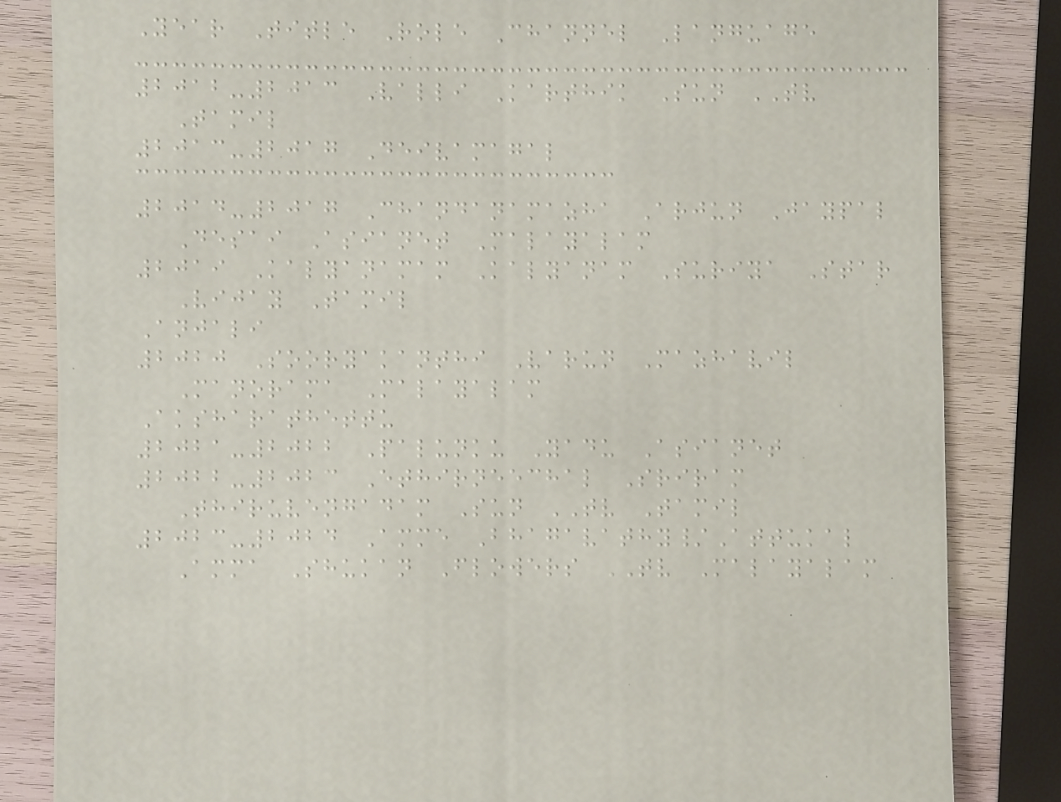Year Title Role Channel Language
2012-2013 Valli Karthik Sun TV
Tamil
2013-2017 Deivamagal
2014-2017 Chandanamazha Arjun Jaypal
Desai Asianet Malayalam
2019 Kalyanamam Kalyanam Suriya Star
Vijay Tamil
Anjali
2020 Sooryakanthi Varun Mazhavil
Manorama Malayalam
Aksharathettu
2021-2022 Palunku Yadu Asianet
2022-2023 Ethirneechal Sriram
Thiruvengadam Sun TV Tamil
2023-2024 Amme Bhagavathy/Attukal
Amma Shukan Flowers TV Malayalam
